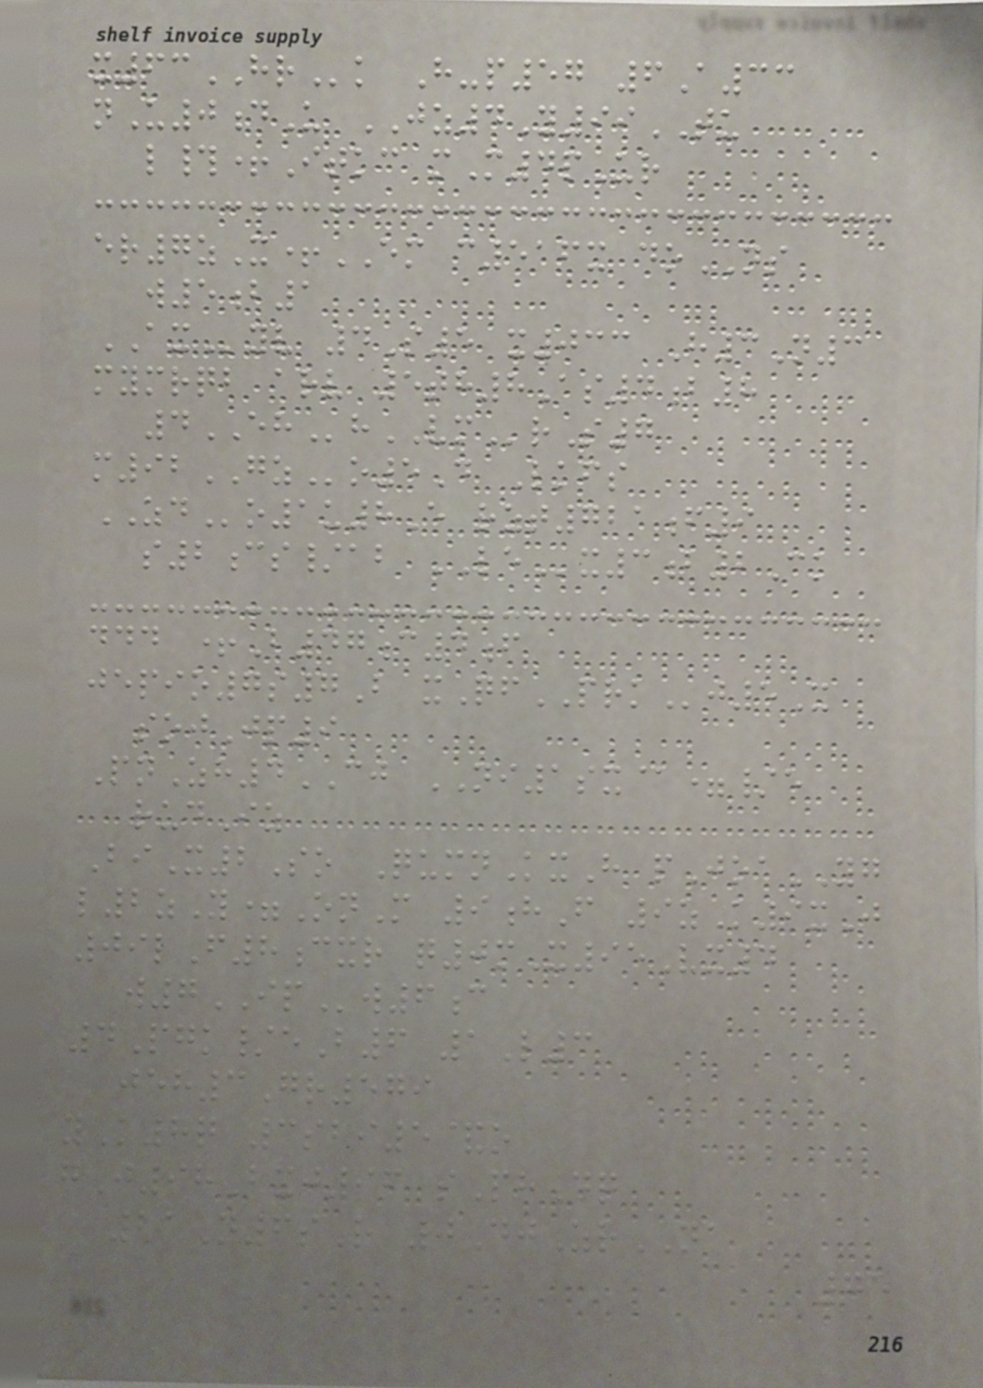x63HRk H-p57 6A33
nU0dU JZ4Y99TU
l#+Itkc mM4pUr
er7zX+EM c516x doNS
w5b1
AXyv 4S5 x033 H3N3
mymrqb arv 5th8As4b8
4EHhVMrS7
m92GZo5D Lkfs
ZDo1u8E rzt721f9
s2cs/ab LEx3b2Ck
ddd +B47c4f
jepio7s7B xQfPRKj5X
sojJp9
PnZh4CJ NI1sx@=/e
rudIz
BiX2So QumnKxH pJoaYG
l2zY=OnM 9hF 9zK9xJ
09lF8cxr q0mX95Vx4
w7IPw6c
4Pgk/eB6 1L3
jeh3Gr579
yK8q 3sbi5&o
gJ98Bxj96 sPhDq
21N6sR 0DjZrNA
75
